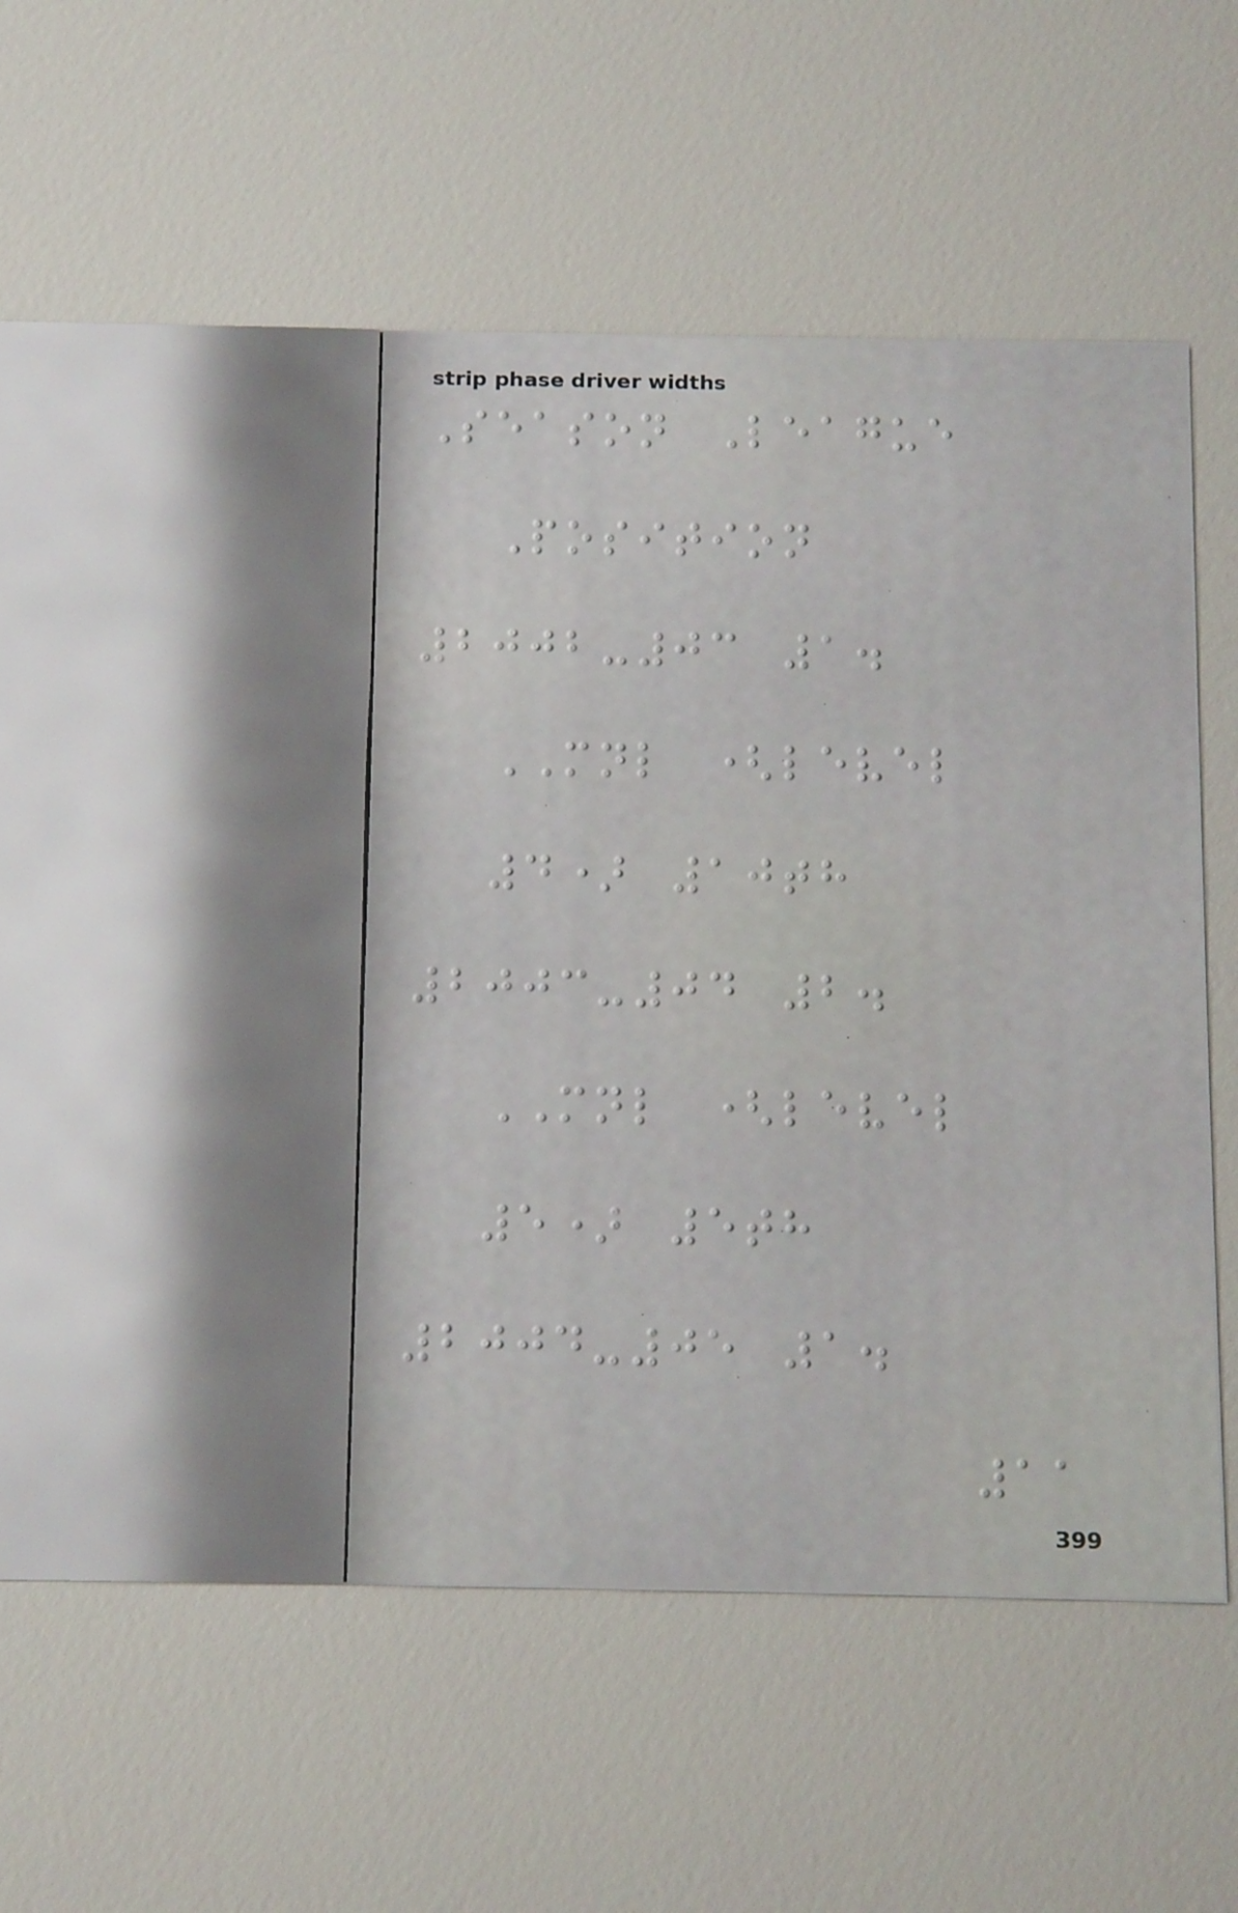Season League
Position
2002-03 1.
MNL (level
4) 10th
2003-04 2.
MNL (level
5) 5th
2004-05 1.
11
